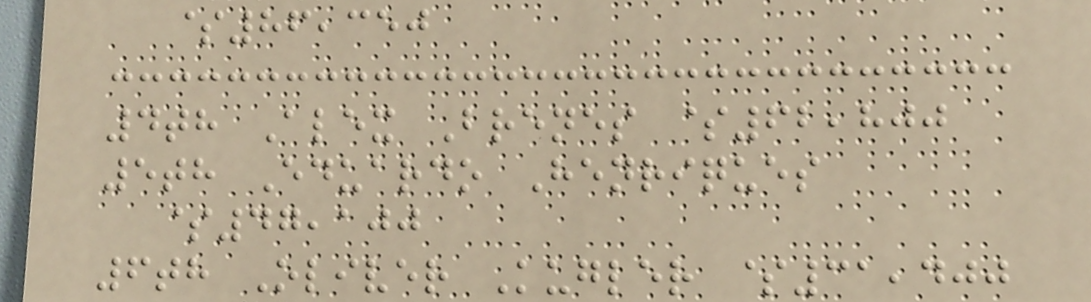$86,350
4th Alex Brenes $62,800
5th Eduardo Henriques
$47,100
6th Oliver Kugler $31,400
